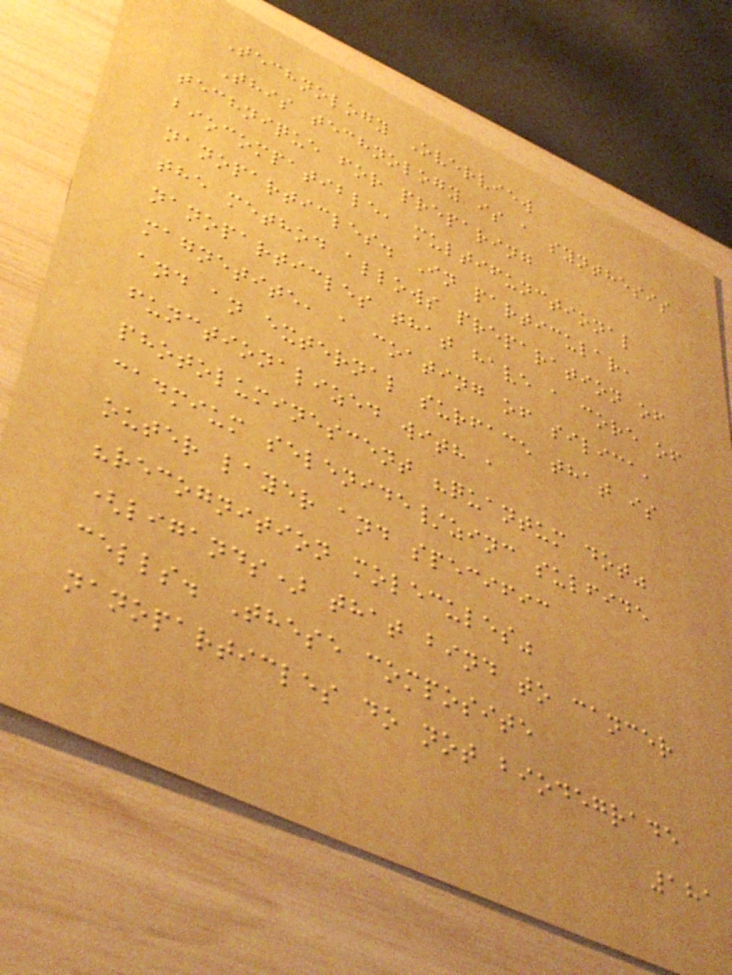Technology Overview
This technology is a synthesis
technique for preparing
biocompatible, multifunctional
nanoparticles. In particular,
the method allows preparation of
nanoparticles that have a core of
magnetite, a coating of silica,
and an external surface that is
functionalized with a
photoluminescent "quantum dot"
cadmium selenide/zinc sulfide
outer layer and specific
"recognition molecules"
(ligands) that bind to cancer
cells. These composite
nanoparticles do not biodegrade
181
